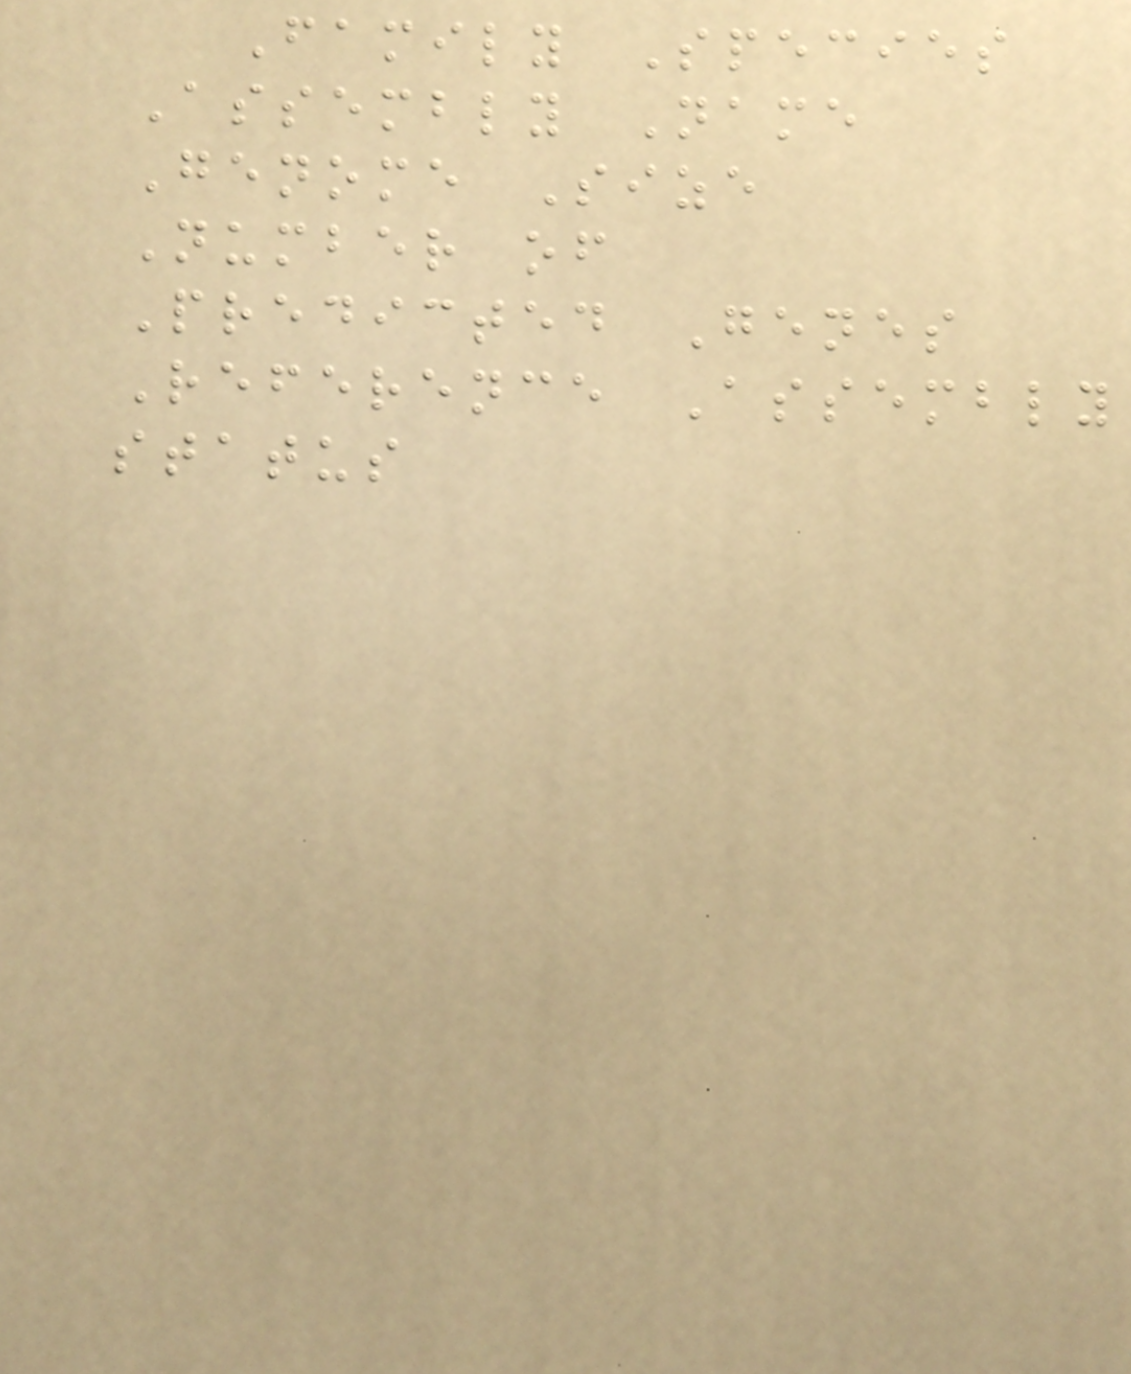Family Species
Assembly Name
Genome Size
Number of
Predicted Genes
Reference Assembly
status
